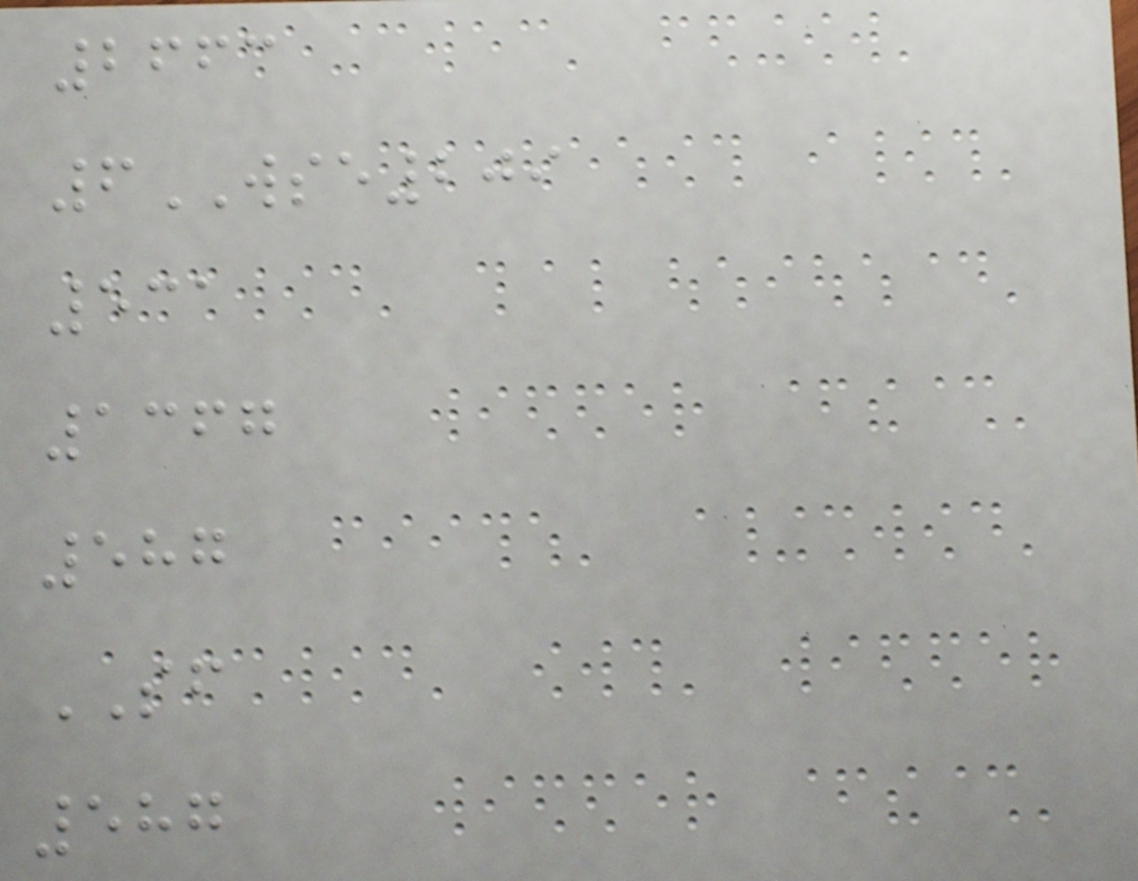2663
6WSE209
531
1367
587
SF
587
